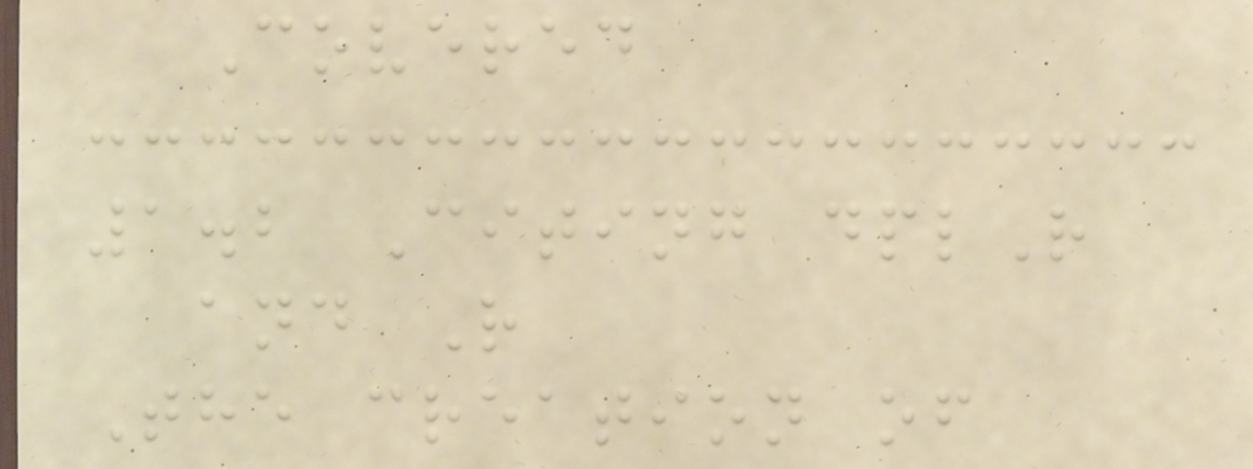Covered
1.2 Citing dplR
and R
The creation of
